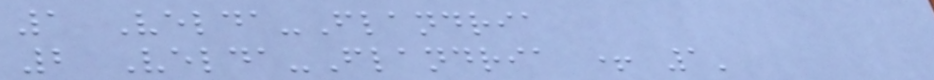1 Velda-Flandria
2 Velda-Flandria + 1'
